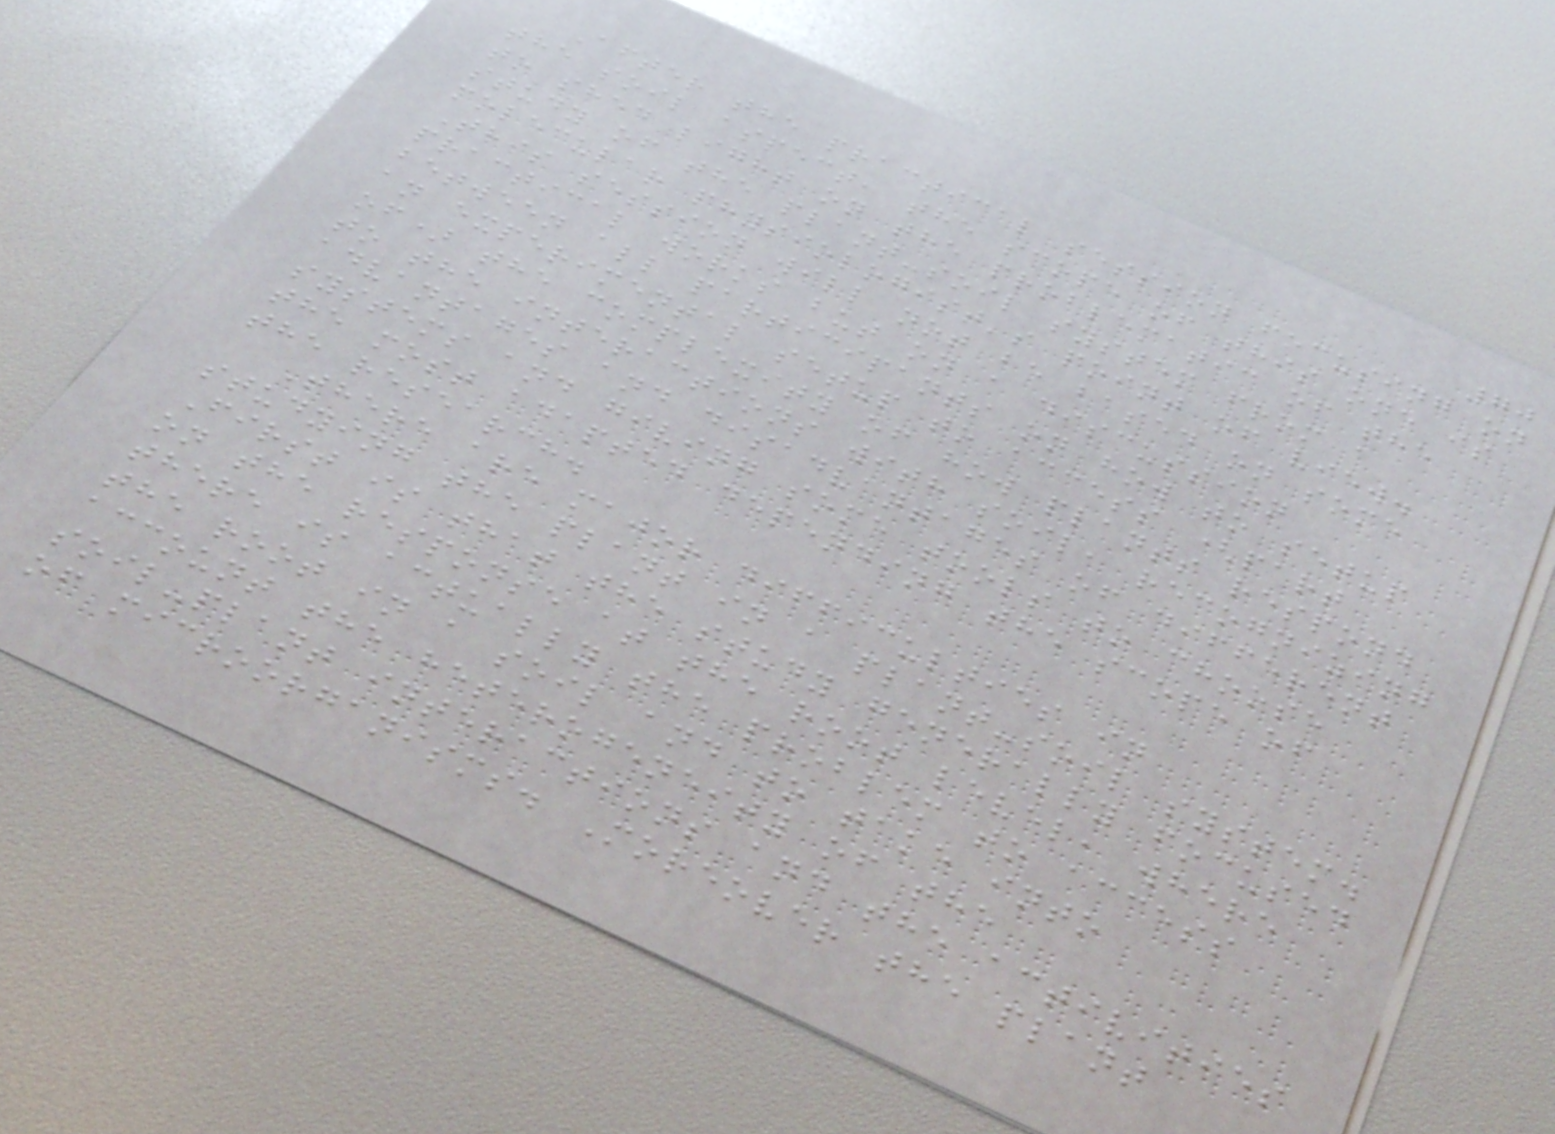70
After the practical session focusing on
the soil aspect, the scope of this one is
to shed light on the problematic of the
study of the plant-soil system from a
molecular physiologist's point of view.
This session will not be based on some
practical works but on a discussion
between all participants on how to setup
an experimental setup to access (part
of) the complexity of how plants respond
to the interactions with soil, recognizing
advantages and disadvantages of different
systems and giving some tools to choose
the most adapted depending the scope of
the research.
There are major difficulties in
studying the plant in a plant-soil system.
First is that the study generally focused
on the response at the root level, where
there is actually the problem to access
the root in a soil and to take into
account the heterogeneity of the
soil-plant interactions and the activities
of microorganisms. Moreover the plant
